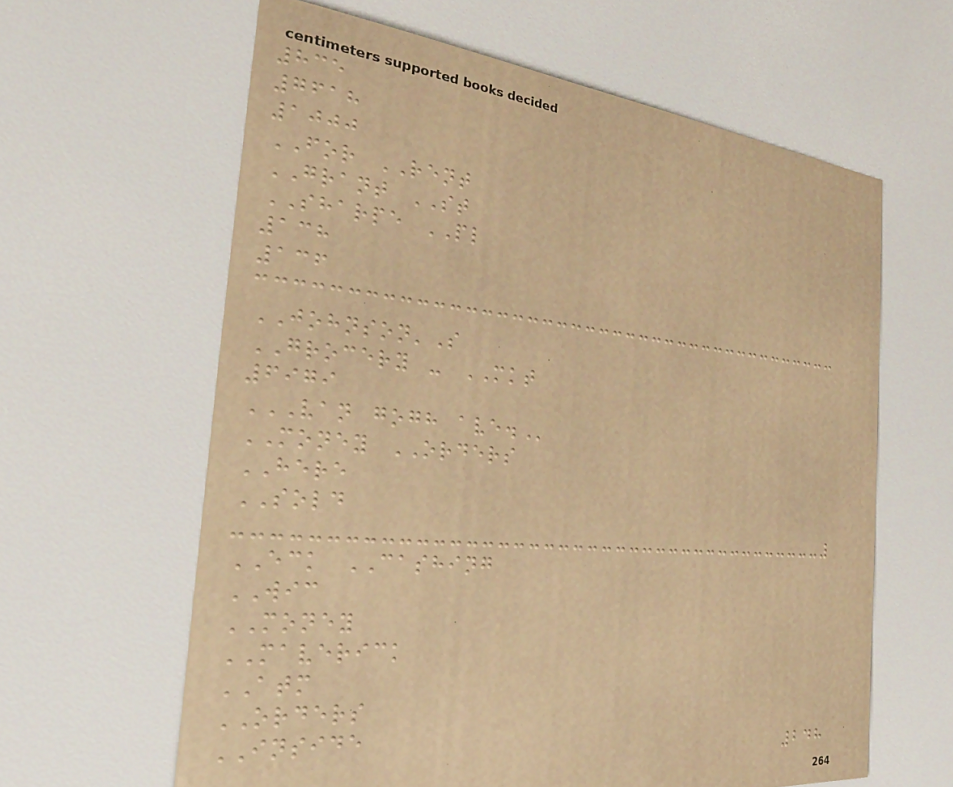835
7618
1000
FOR RENT
GRANT ST
SHARPE PL
138
136
JOHNSON'S
GROCERY - MKT
6979
VAN GOGH AVE.
MONEY ORDERS
HERE
SOLD
ECK CASHING
WIC
MONEY
MAVERICK
ATM
ORDERS
INSIDE
248
